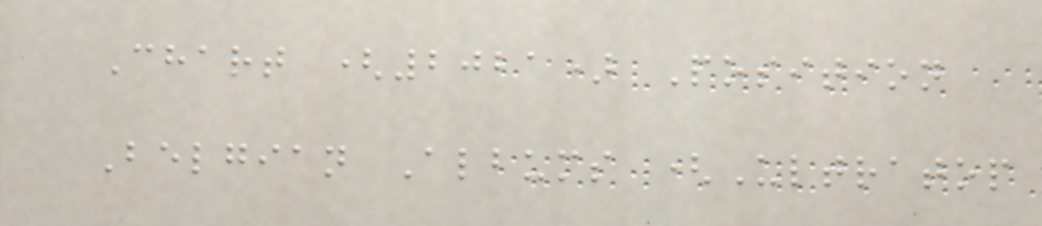Chart (2021) Position
Belgian Albums (Ultratop
